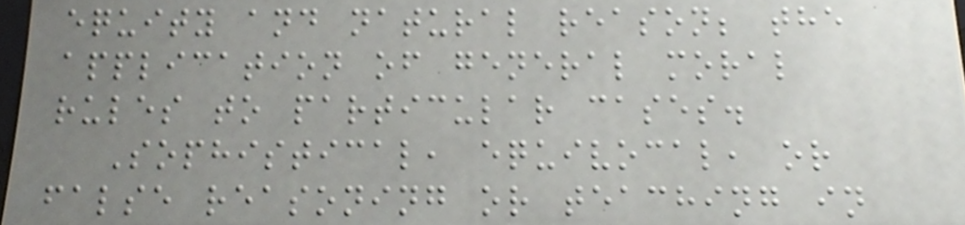equity and natural reason; the
application of general moral
rules to particular cases.
Sophistical, equivocal, or
false reasoning or teaching in
